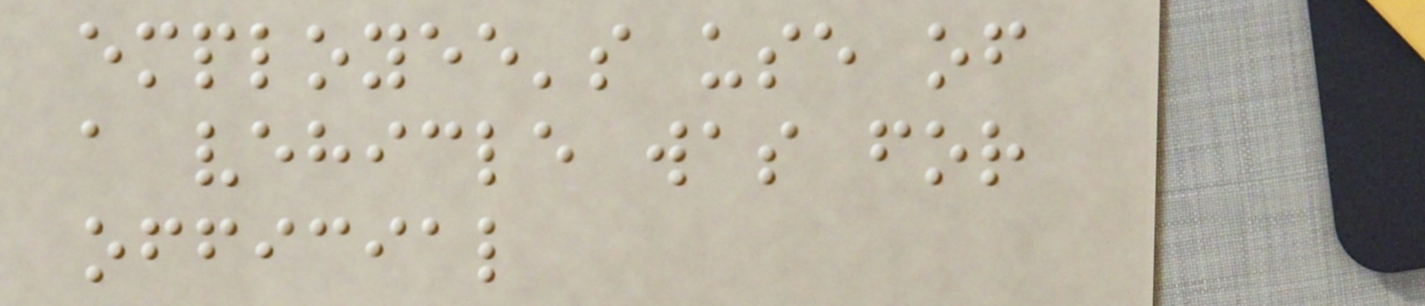employee's use of
a vehicle was for
official
